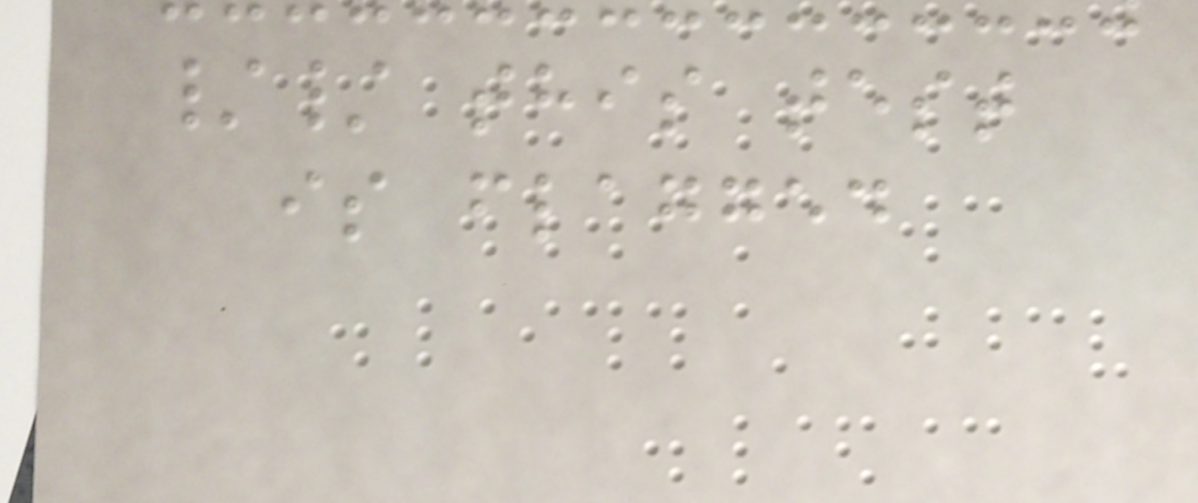// this test
is flagged
